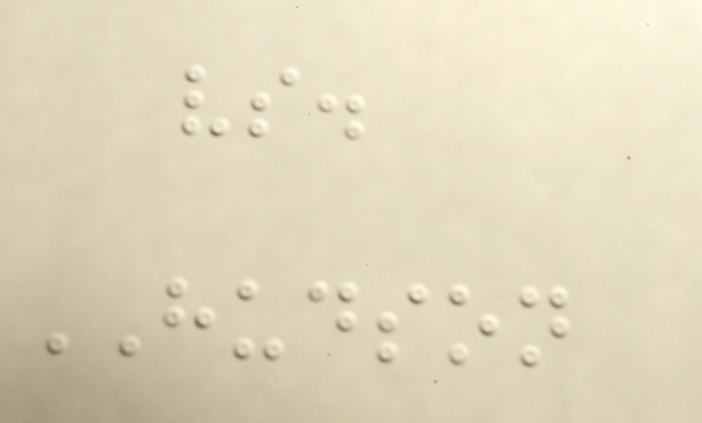vs.
HUDSON
